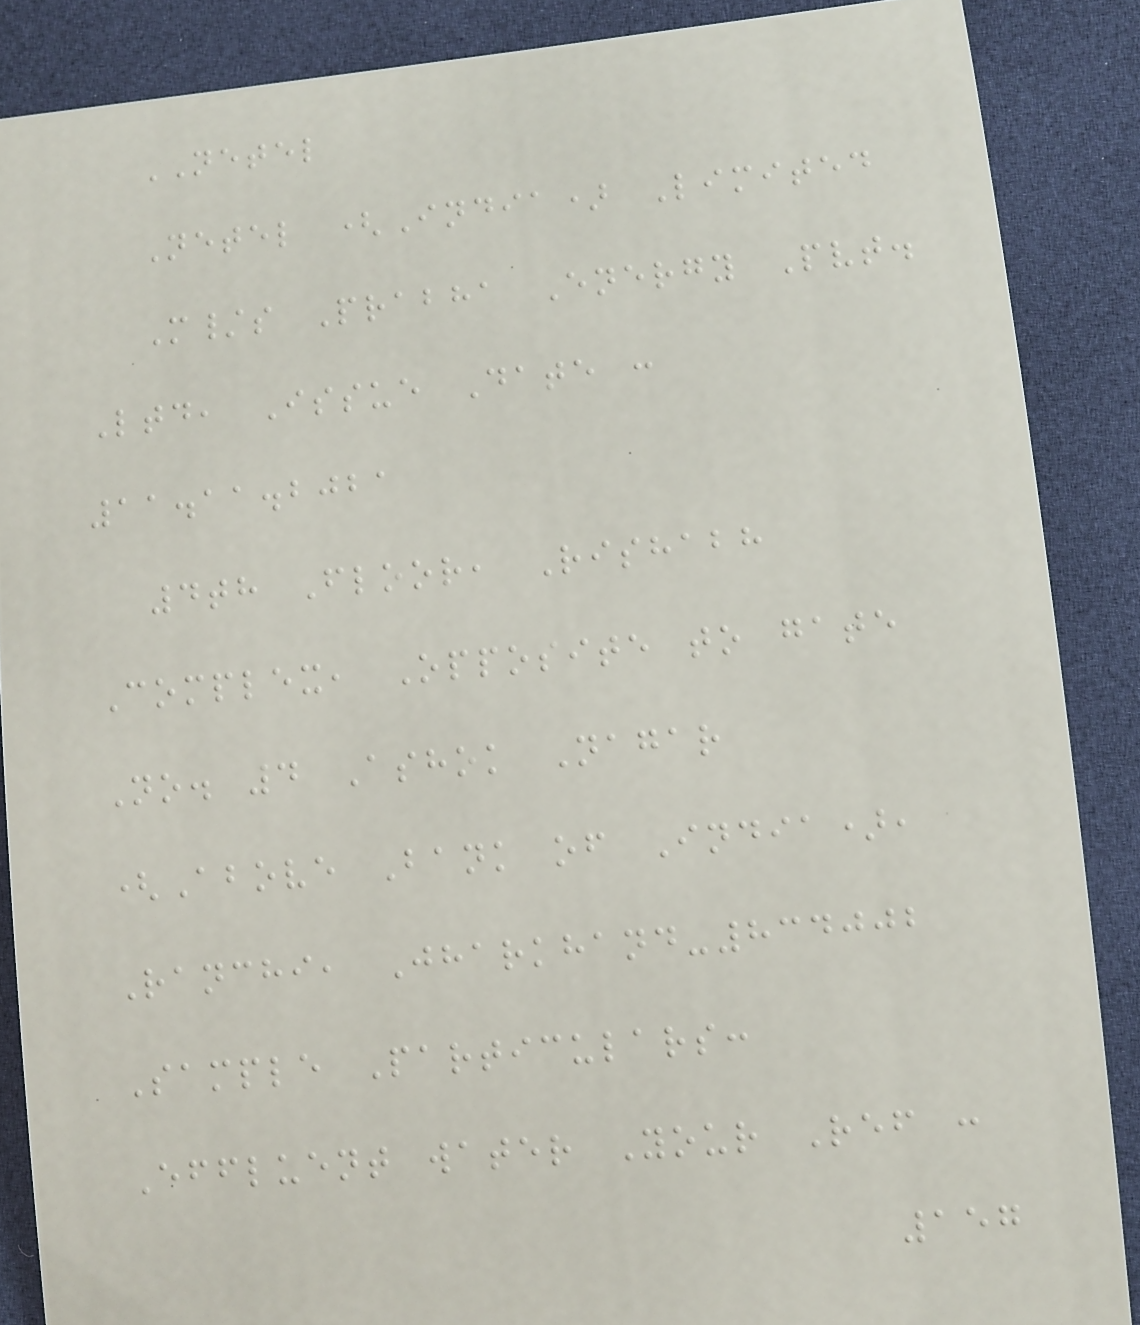NETEL
Netel (India) Limited
M/s Prabha Energy Pvt.
Ltd, Issue Date :
11.11.2021
4th Floor, Rishabh
Complex, Opposite to gate
No. 4 Ashok Nagar
(Above Bank of India),
Ranchi, Jharkhand-834002
Sample Particulars:
Effluent water Your Ref :
157
